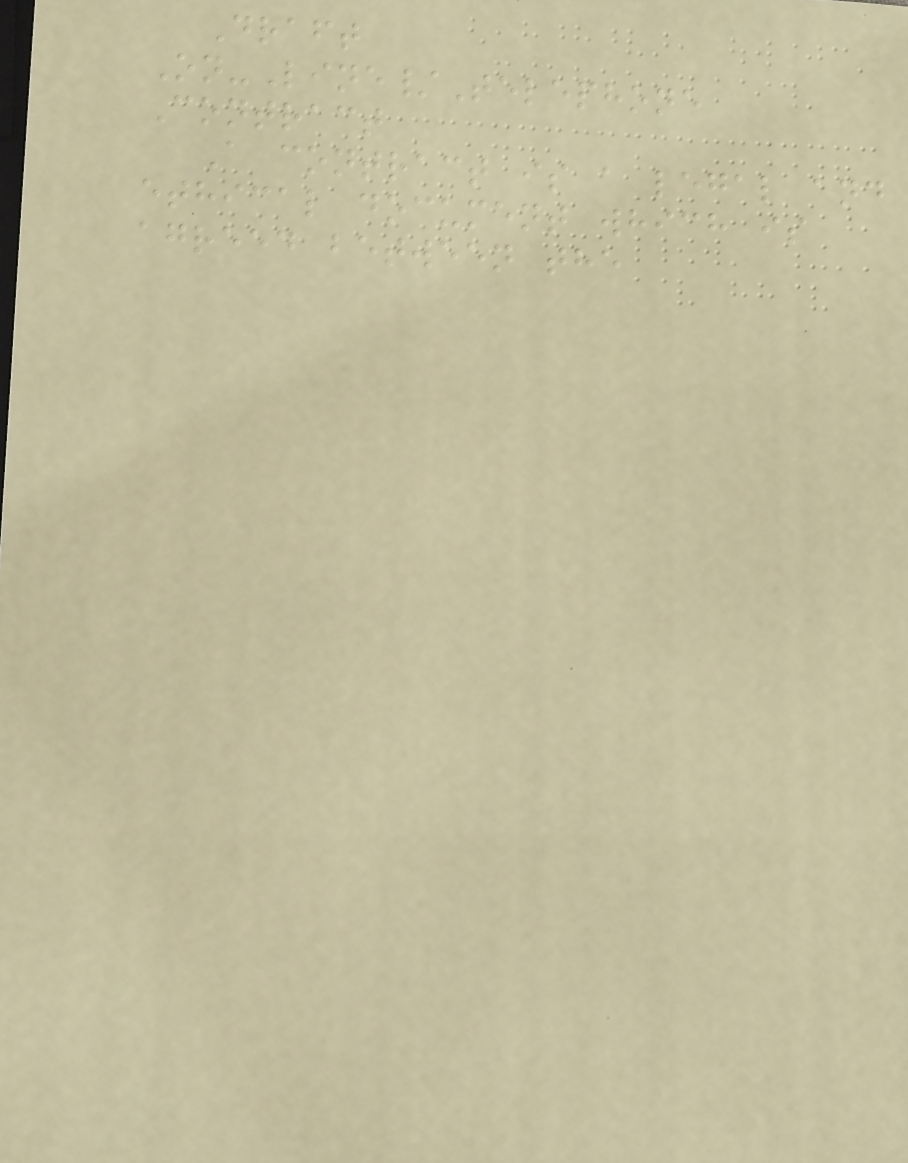Draft
On-Line/Telephone
Contract
A contract is a legal and
ethical document which is
agreed between the
